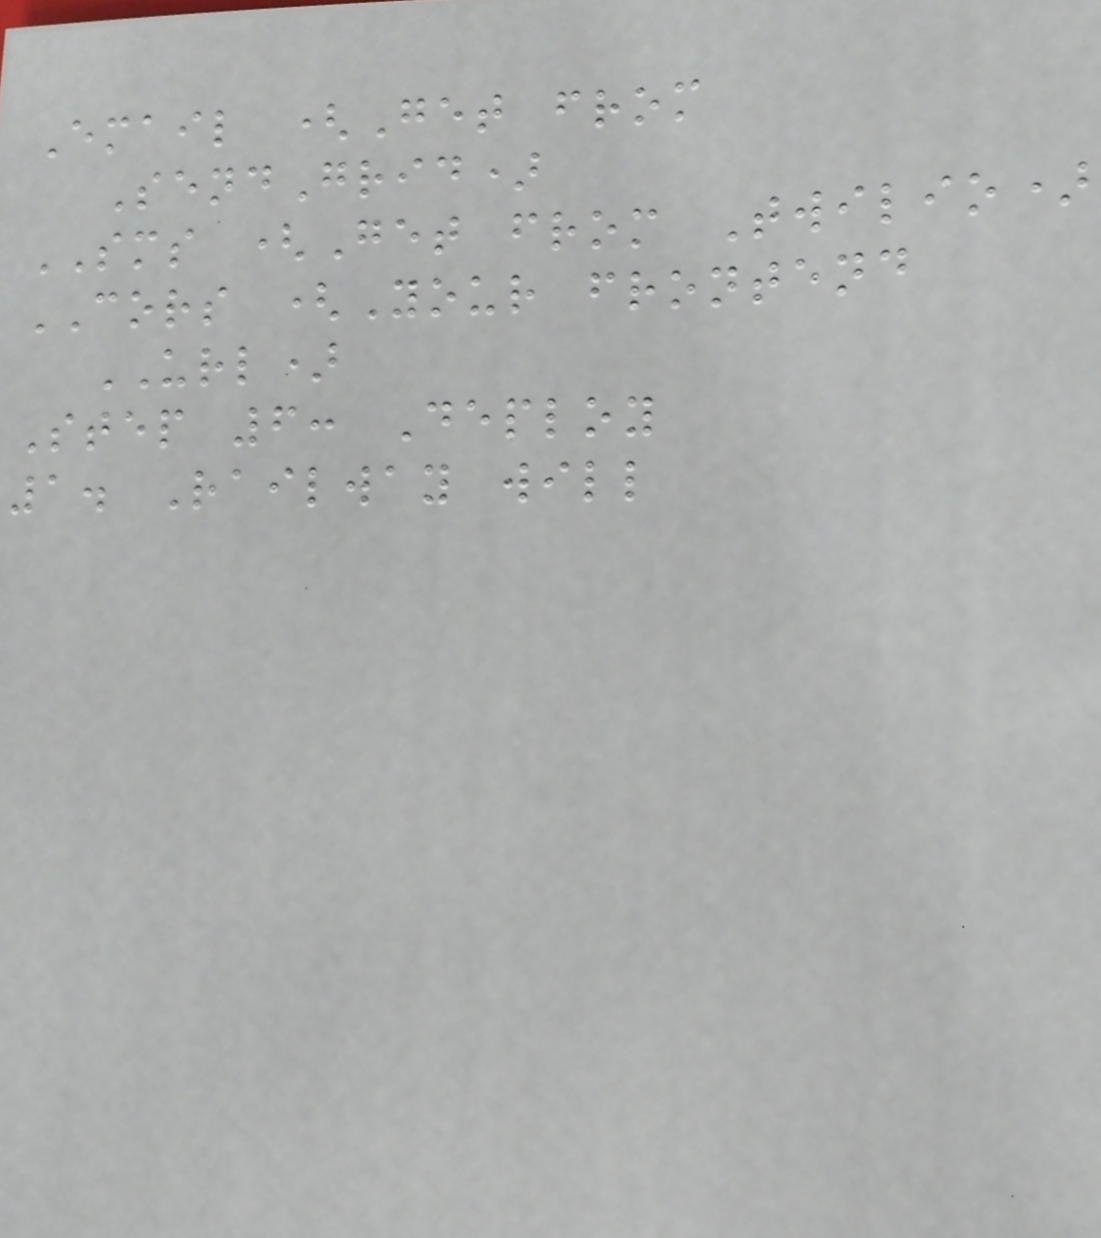Email (Get from
SendGrid)
SMS (Get from Twilio)
CORS (Your frontend
URL)
Step 6: Deploy
1. Railway will
